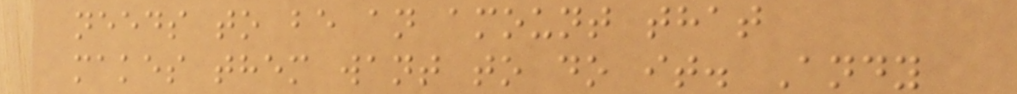needs to be an amount that
makes them want to do it. Andy
